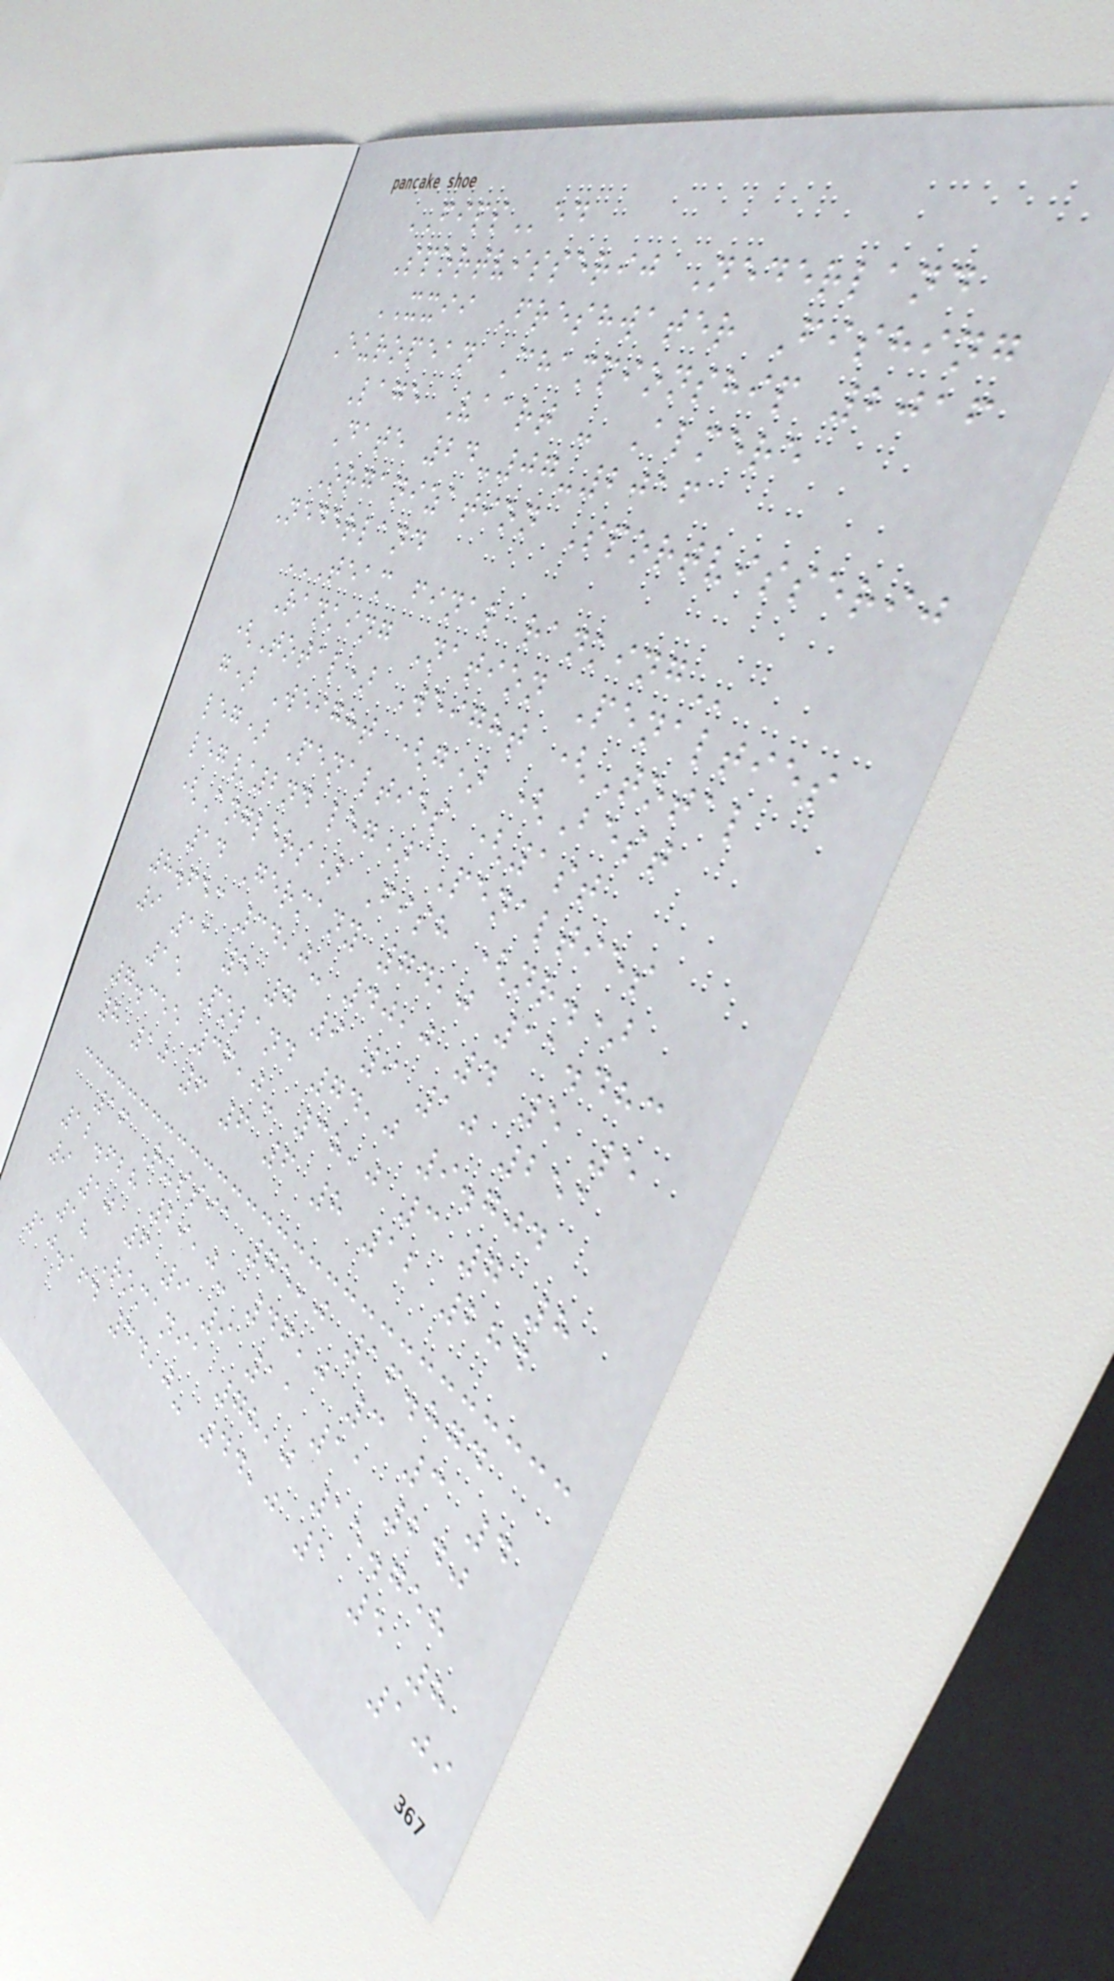FIPSed
Sportvisserij Nederland
XXII Freshwater Fishing
European Championship 2016
Lage Vaart - Almere
Date 24-07-2016
Organization Sportvisserij
Nederland
TEAM FINAL RANKING
Ranking Nation Penalties
(Total) Weight (Total
g) Weight (g) (Best
leg) Penalties (1st
leg/2nd leg) Penalties
(Anglers) Fish (nr.)
14 Germany 74,0 11.483
8.653 34,0- 40,0 4 5 5
9 11 5 7 9 9 10 251
15 Poland 74,0 9.704
7.355 36,0- 38,0 3 7 8
8 10 6 6 6 8 12 284
16 Russia 75,0 16.874
12.628 29,0- 46,0 3 3 4
9 10 6 9 9 11 11 240
18 Romania 78,0 15.758
10.164 34,0- 44,0 1 5 8
109
